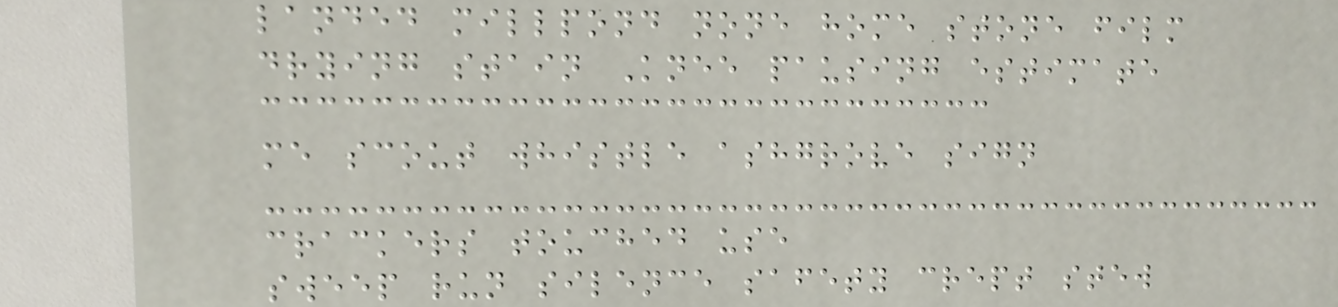landed millpond none home stone film
drying stain Knee pausing estimate
me scout whistle ashgrove sign
crackers touched use
sweep run silence safety crept stew
